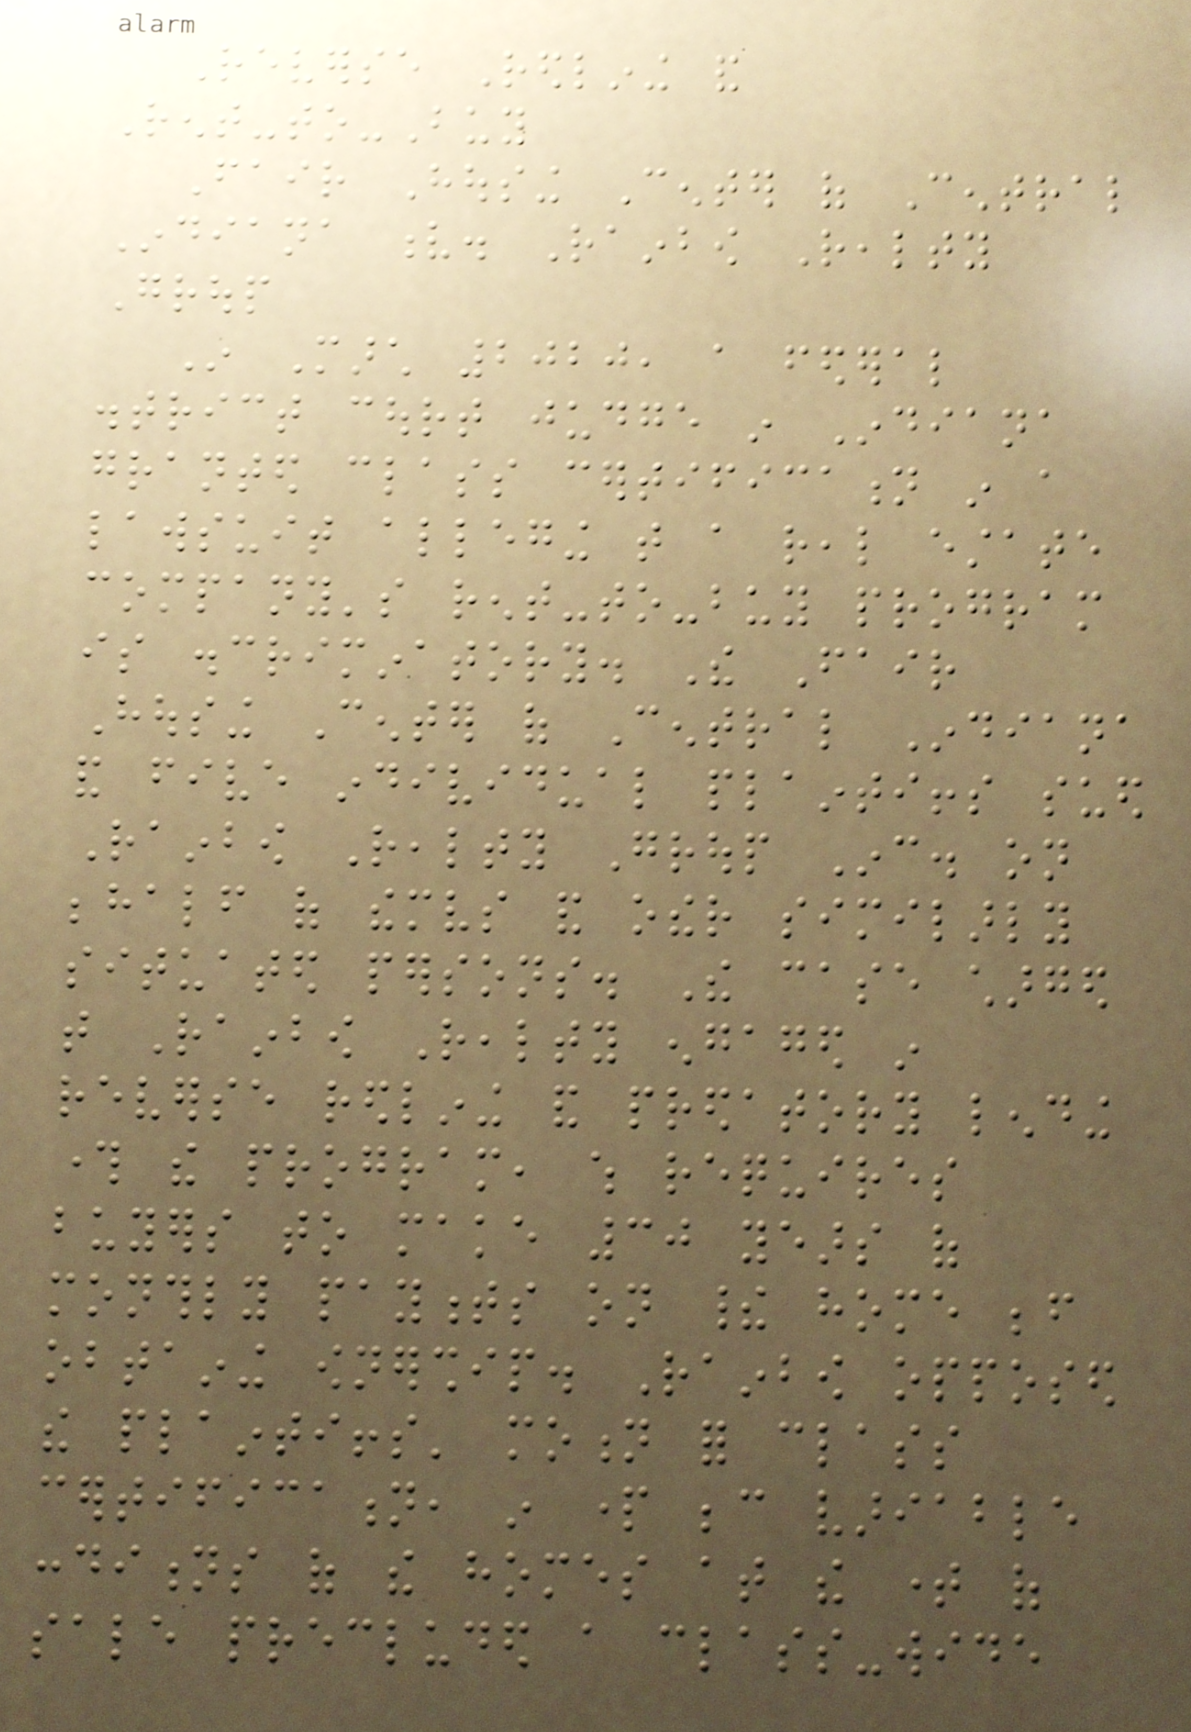Reverse Redlining and
Rent-to-Buy
Fair Housing Center of Central
Indiana v. Rainbow Realty
Group
In March 2020, a federal
district court judge in Indiana
granted class certification in a
lawsuit alleging that a real estate
company's rent-to-buy program
is discriminatory. The Fair
Housing Center of Central Indiana
and five individual plaintiffs sued
Rainbow Realty Group Inc. on
behalf of themselves and other similarly
situated persons. The case charged
that Rainbow Realty engaged in
reverse redlining and predatory lending
through the program, which requires
buyers to make 30 years of
monthly payments on their home before
obtaining ownership. Rainbow opposed
the plaintiffs' motion for class
certification, in part because variable
conditions of the homes at the time of
sale precluded a class-wide
